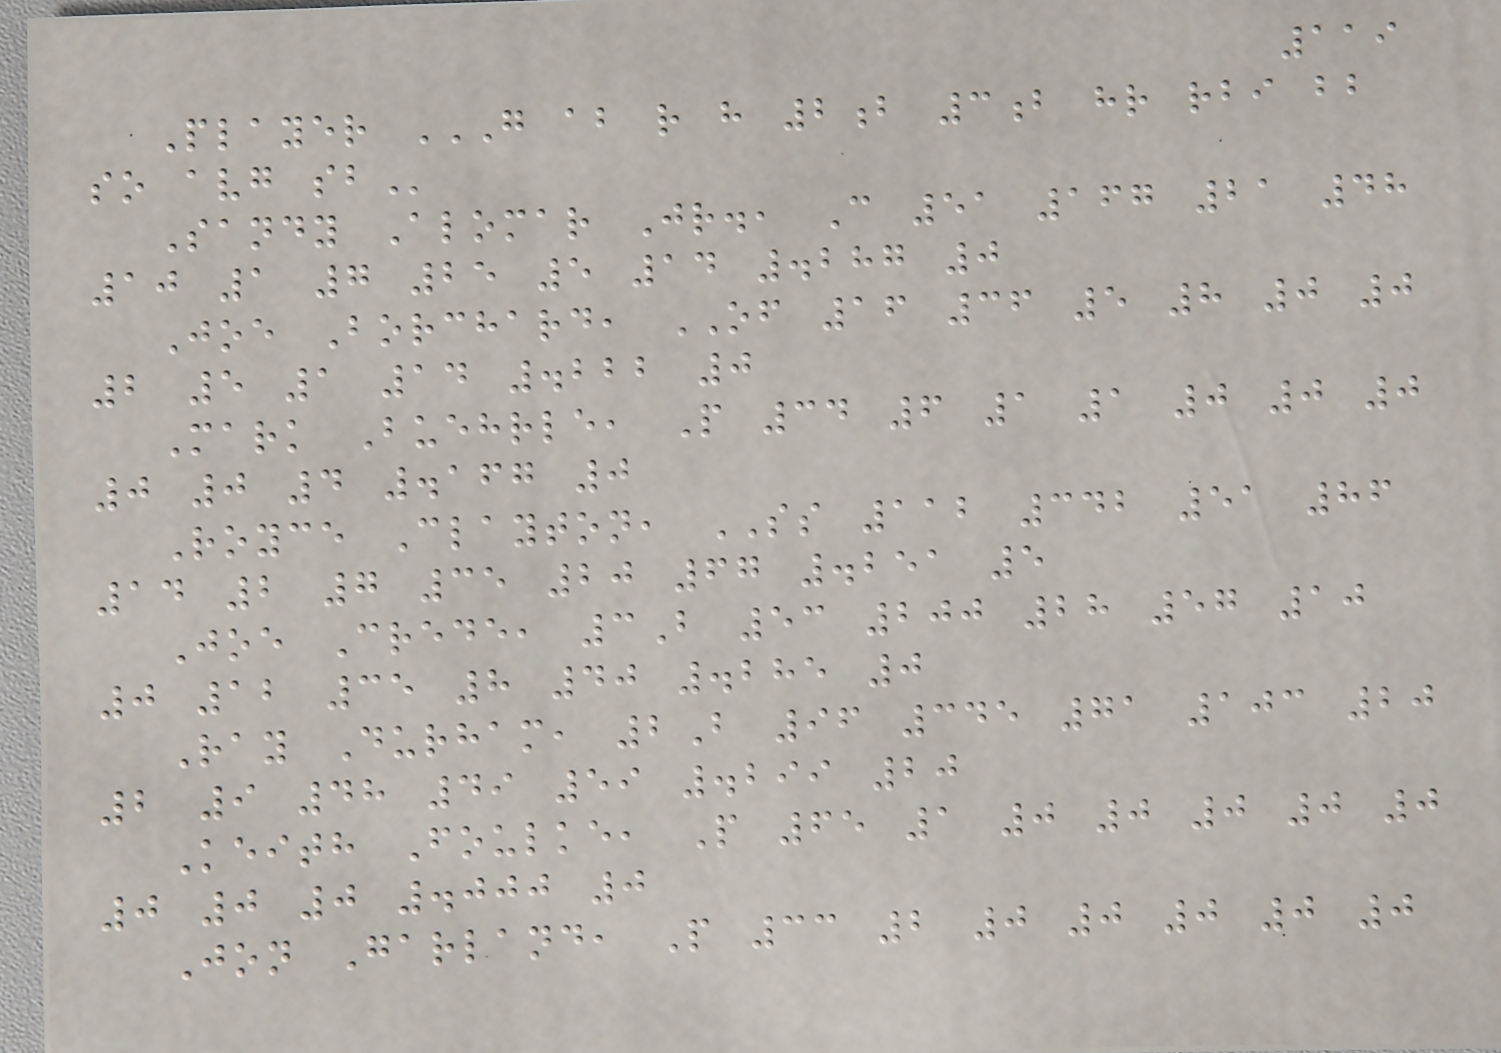119
Player G AB R H 2B 3B HR RBI BB
SO AVG SB
Sandy Alomar Jr., C 51 167 21 48
10 1 7 25 5 14 .287 0
Joe Borchard, OF 16 36 5 8 0 0
2 5 1 14 .222 0
Mark Buehrle, P 34 6 1 1 0 0 0
0 0 4 .167 0
Royce Clayton, SS 112 342 51 86
14 2 7 35 20 67 .251 5
Joe Crede, 3B 53 200 28 57 10
0 12 35 8 40 .285 0
Ray Durham, 2B 96 345 71 103 20
2 9 48 49 59 .299 20
Keith Foulke, P 65 1 0 0 0 0 0
0 0 0 .000 0
Jon Garland, P 33 2 0 0 0 0 0
